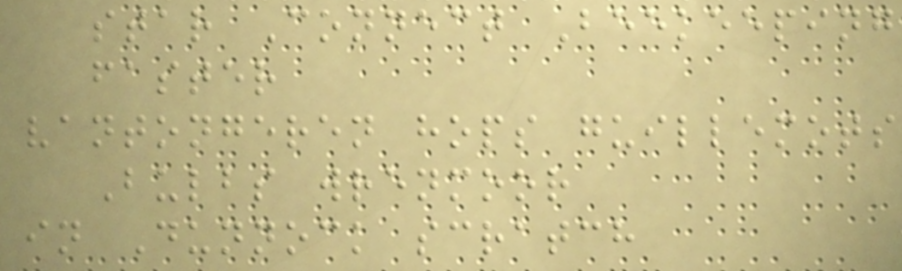star Connect Beekeeping
faster
vantongeren hops guillemots
Bulbs wrenmoor
in Dunnock scratch
